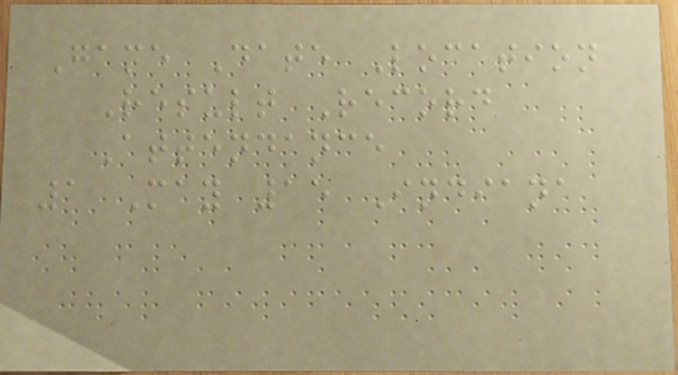Game Date Location
Result Record
Attendance
1 May 15 Indiana
